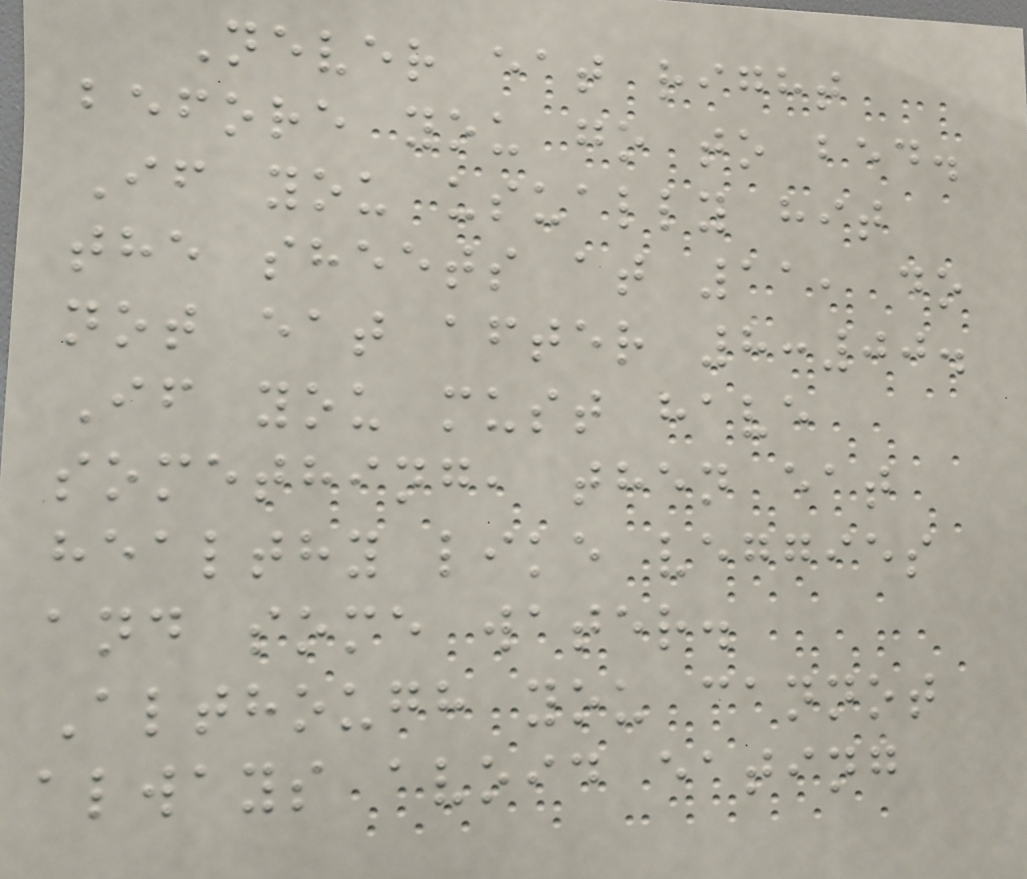Never eat right
before you go to bed.
If you usually hit
the sheets at 11, do
not eat after 8:00.
If you must have
something, then eat
healthy like veggies
and some water.
Although you cannot
always avoid eating
